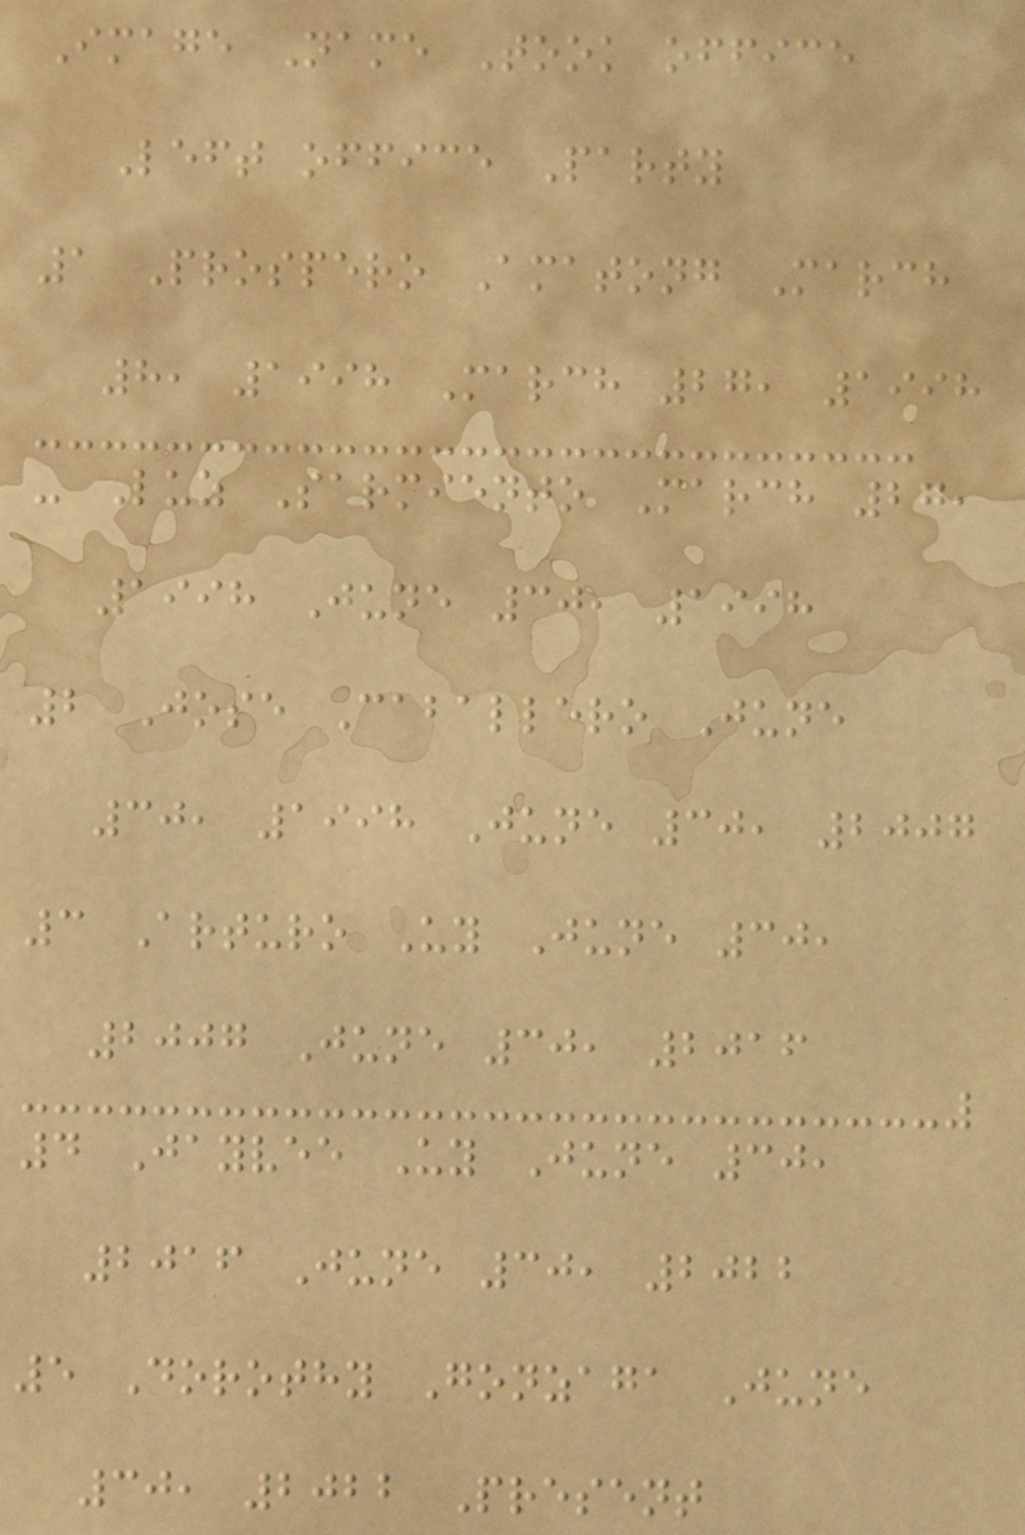Image Name Took office
Left office Party
1 Prospero Amatong March
8, 1998 March 27, 1998
- Luz Sarmiento March 27,
1998 June 30, 1998
2 Jose Caballero June
30, 1998 June 30, 2007
3 Arturo Uy June 30,
2007 June 30, 2016
4 Jayvee Uy June 30,
2016 June 30, 2022
5 Dorothy Gonzaga June
30, 2022 Present
